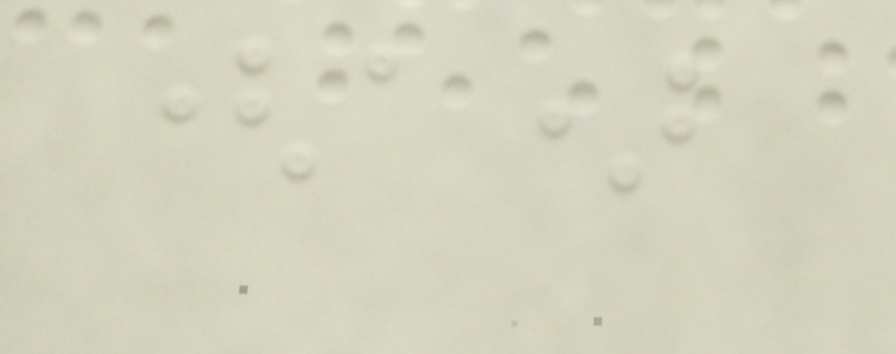(a)
